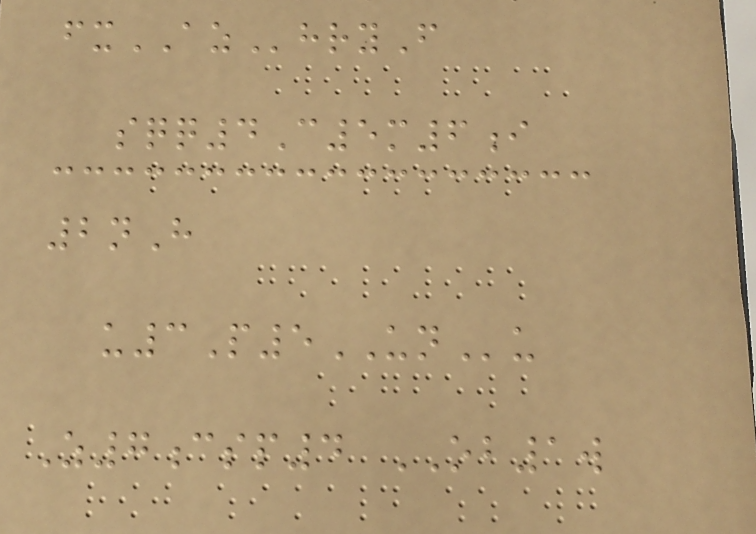fxAZhryF
sqq4C5m6i
2nH
u3P5UNu
Z7csp4 OB1w
